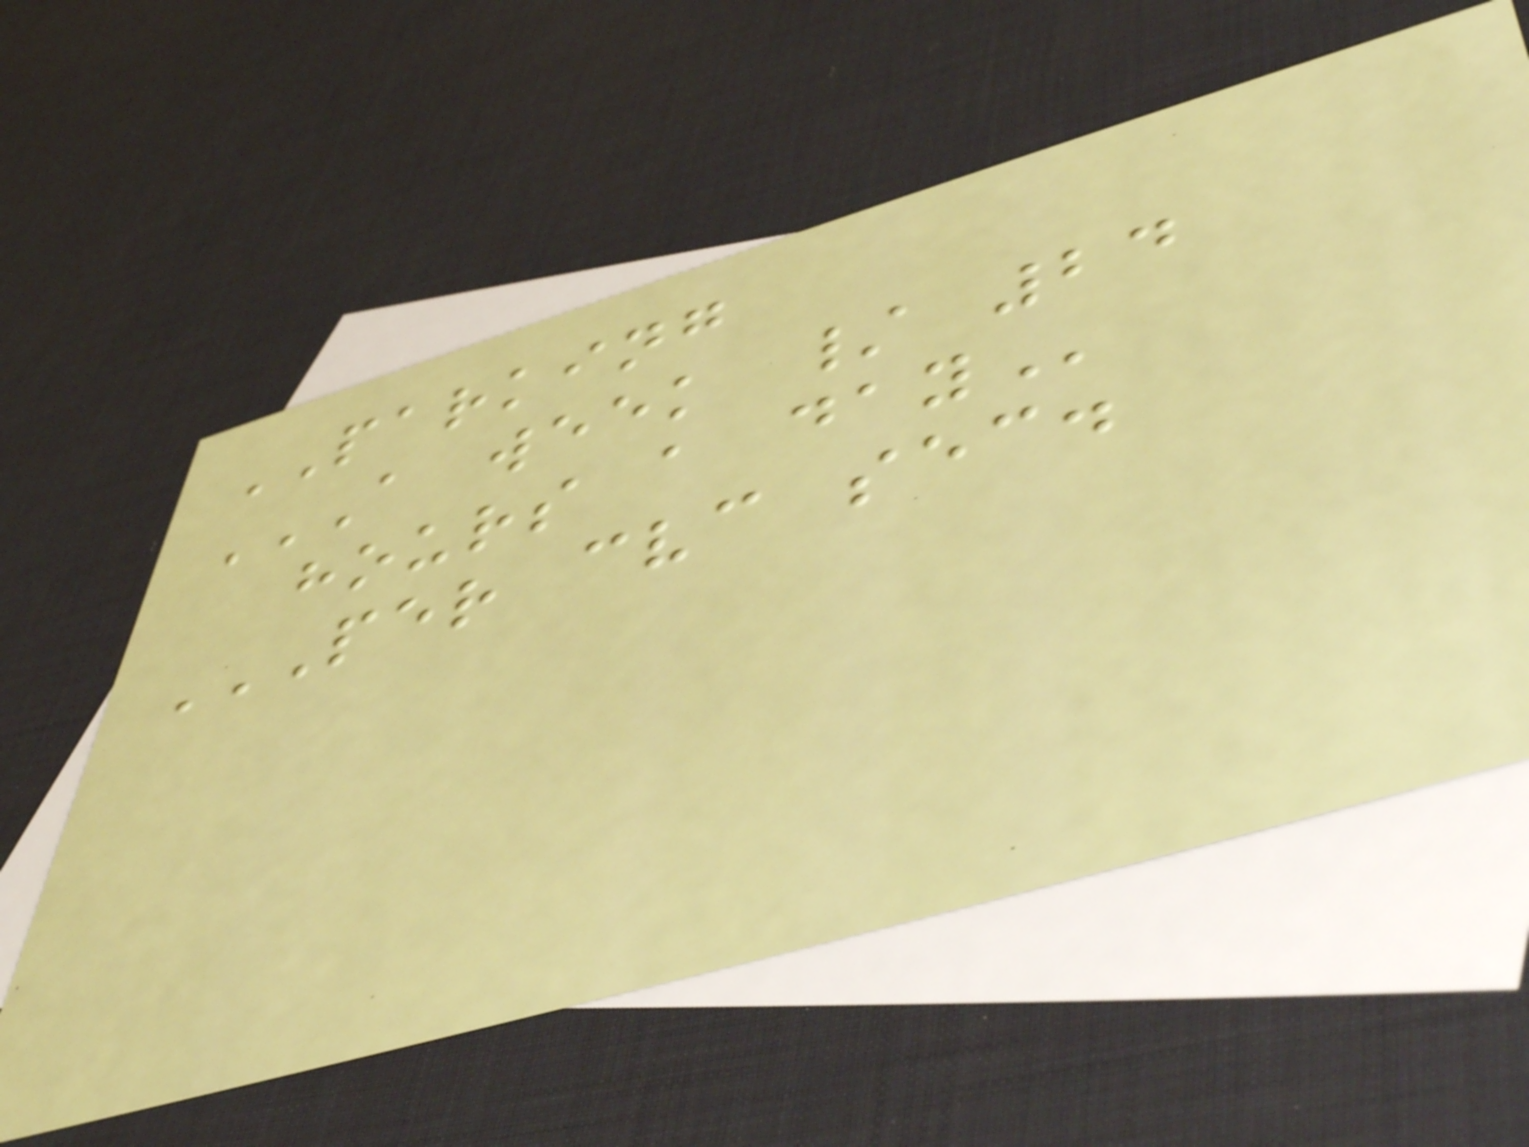PARKING
A WEEK / 24
HOURS A DAY
PER CVC SEC.
